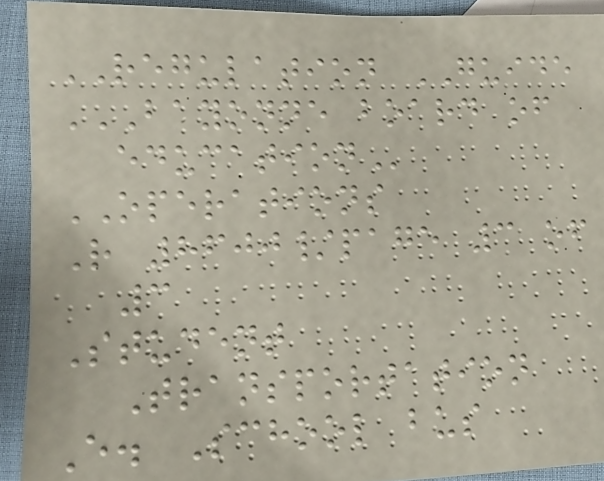REGULATION GUIDE
BAYONNE BOARD OF
EDUCATION
OPERATIONS
R 8600/page 3 of
3
Student
Transportation
E. School bus
